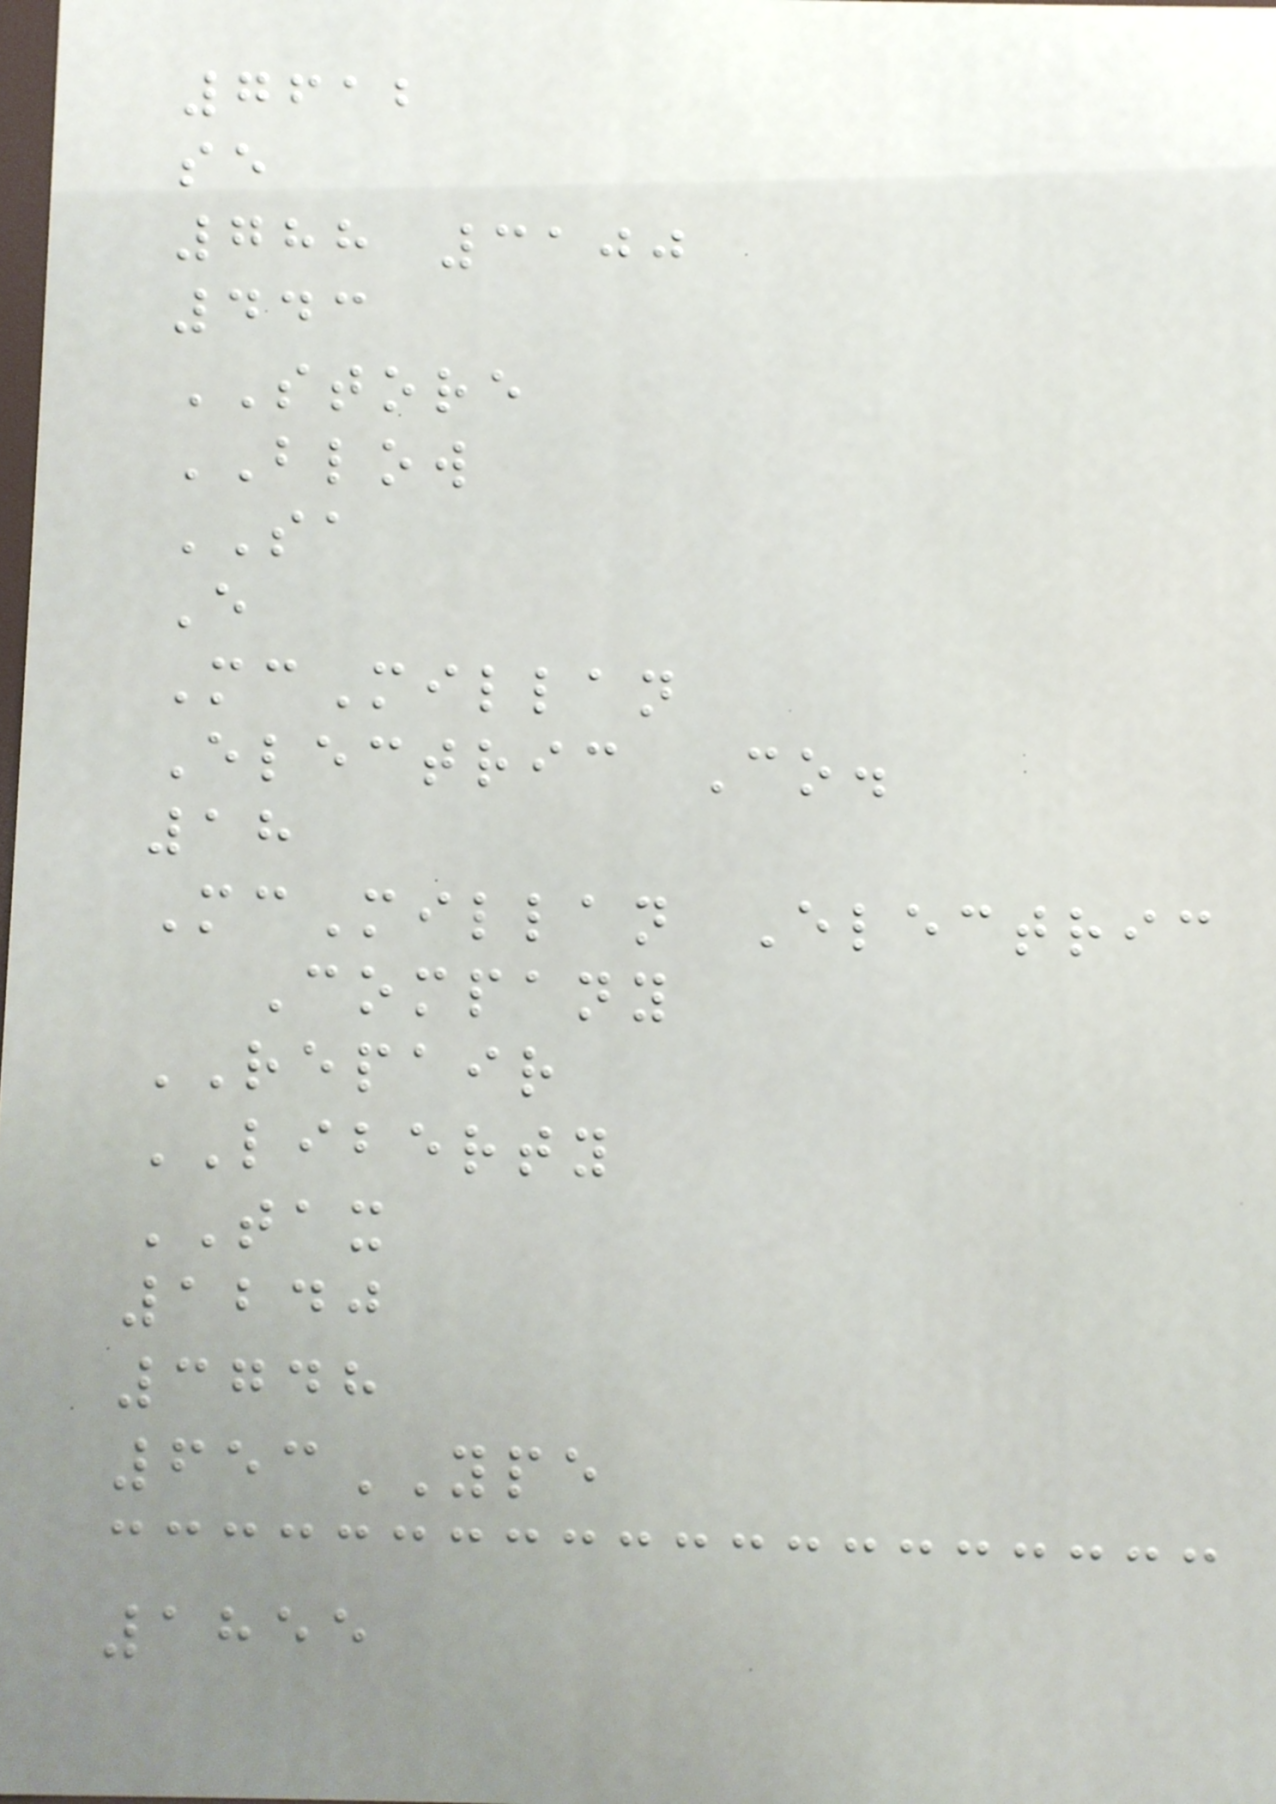7612
se
788 3100
443
STORE
BLOW
SA
E
McMillan
Electric Co.
18
McMillan Electric
Company
REPAIR
LIBERTY
TAX
1240
3748
653YPE
1855
